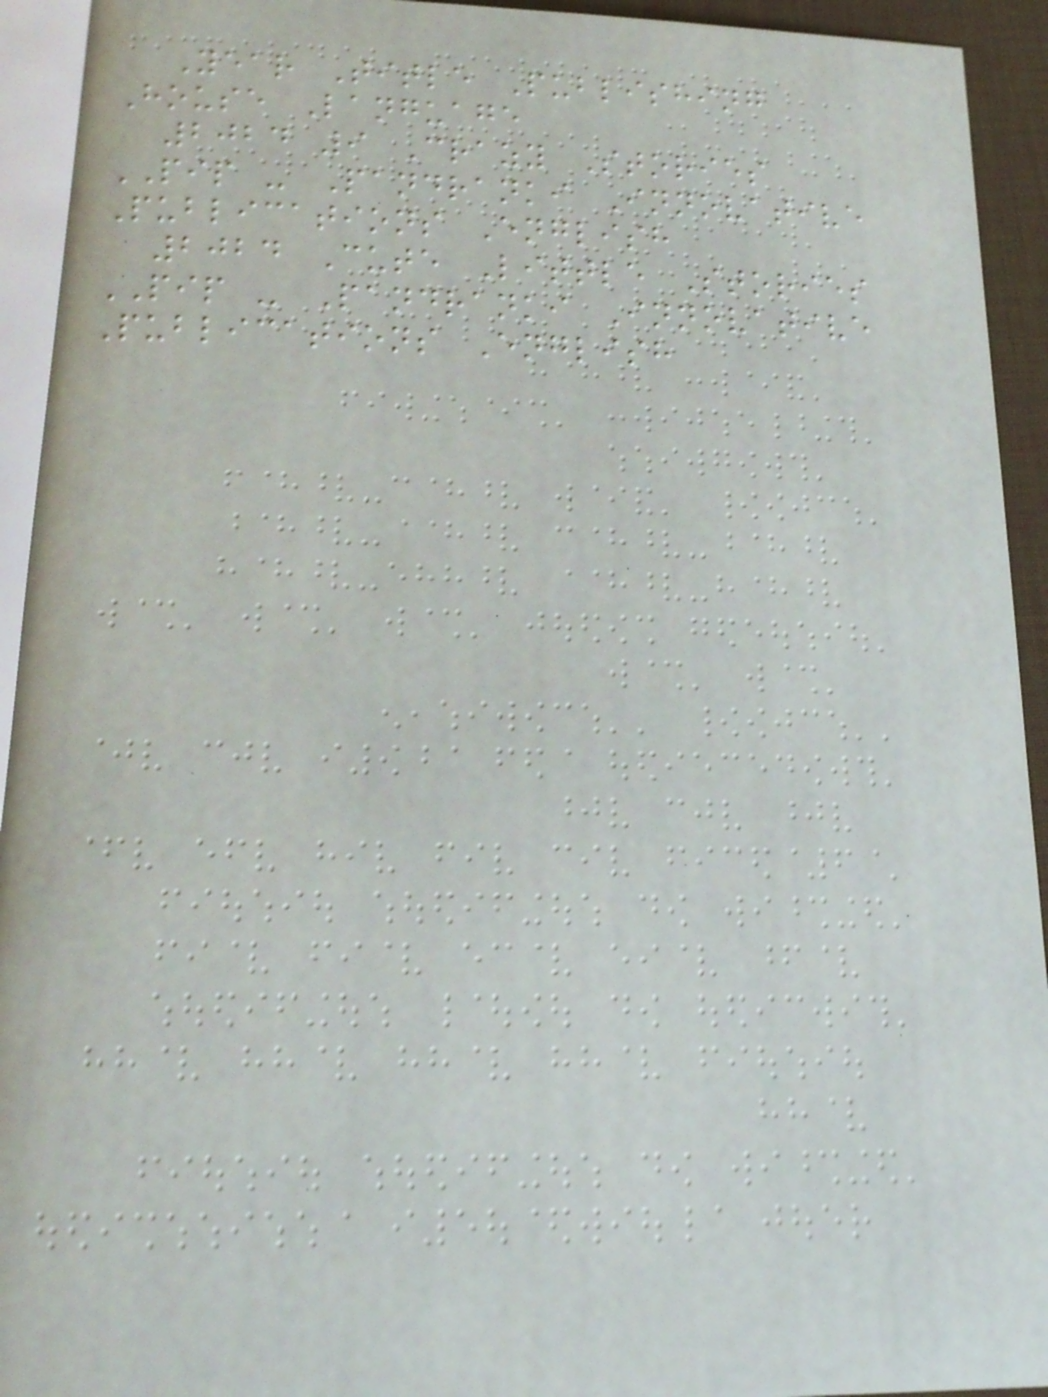Year Title Publishing
House Language
2024 9 Crazy Stories
PIP - Pandranki Innovative
Publications English
2024 Cute Little Stories
PIP - Pandranki Innovative
Publications English
